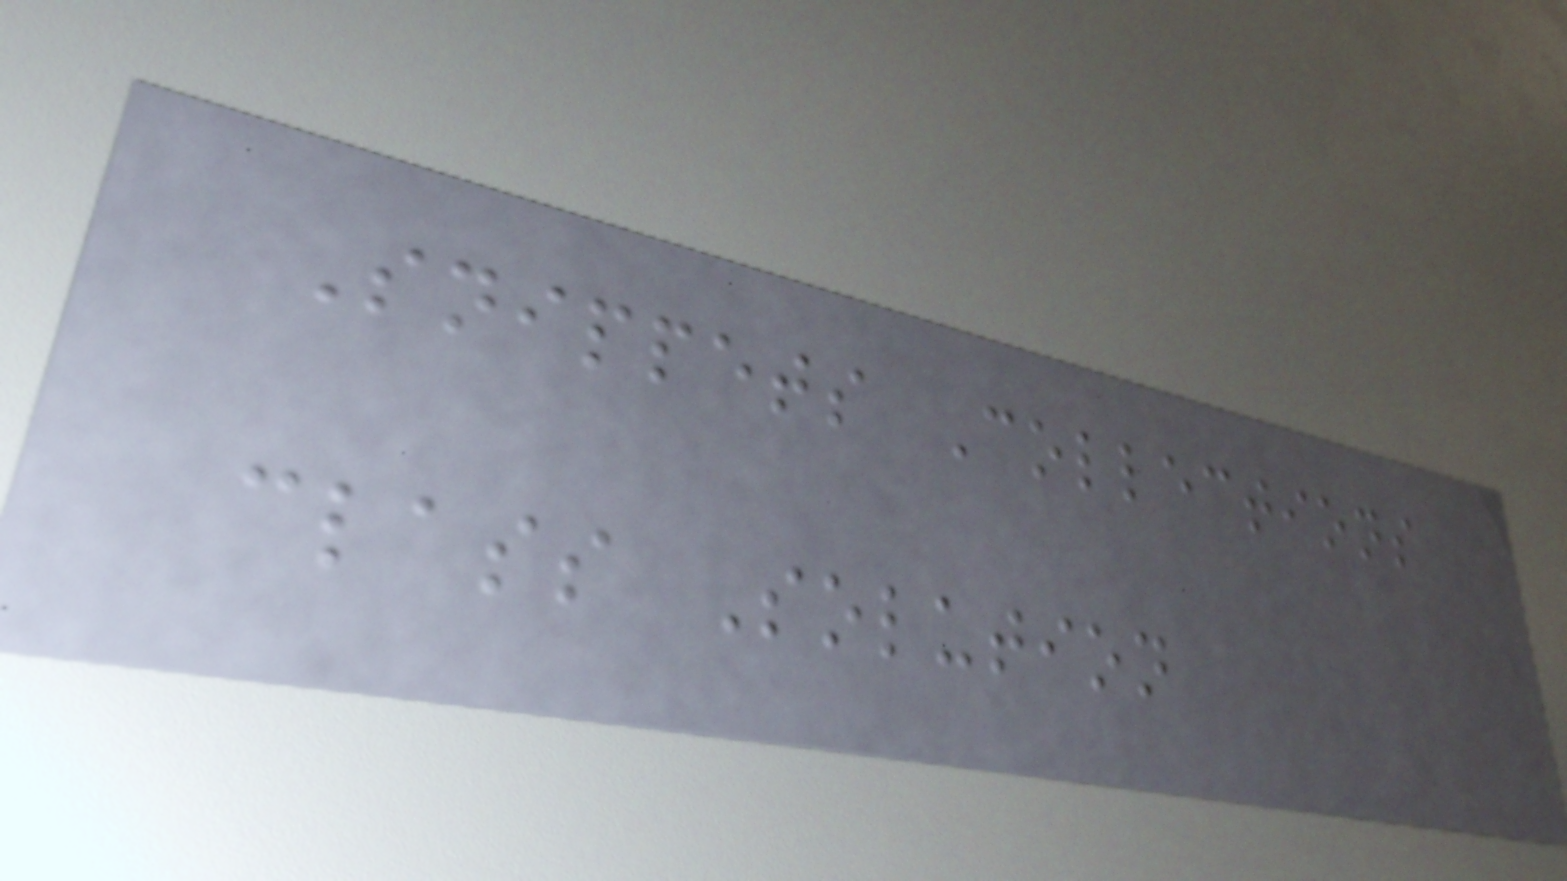Snippets Collections
class Solution
